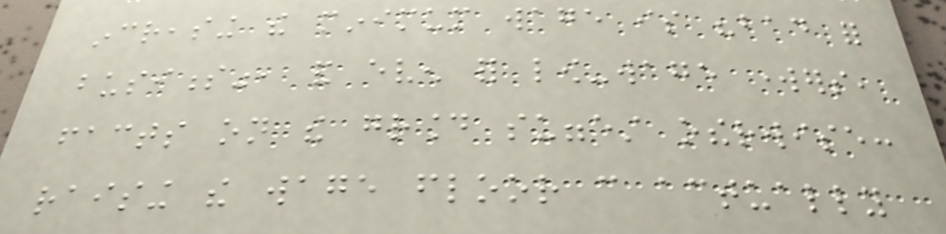increasing the minimum wage is "bad for
business", and even for low-wage workers,
facts on the ground suggest otherwise:
raising the wage floor can actually
